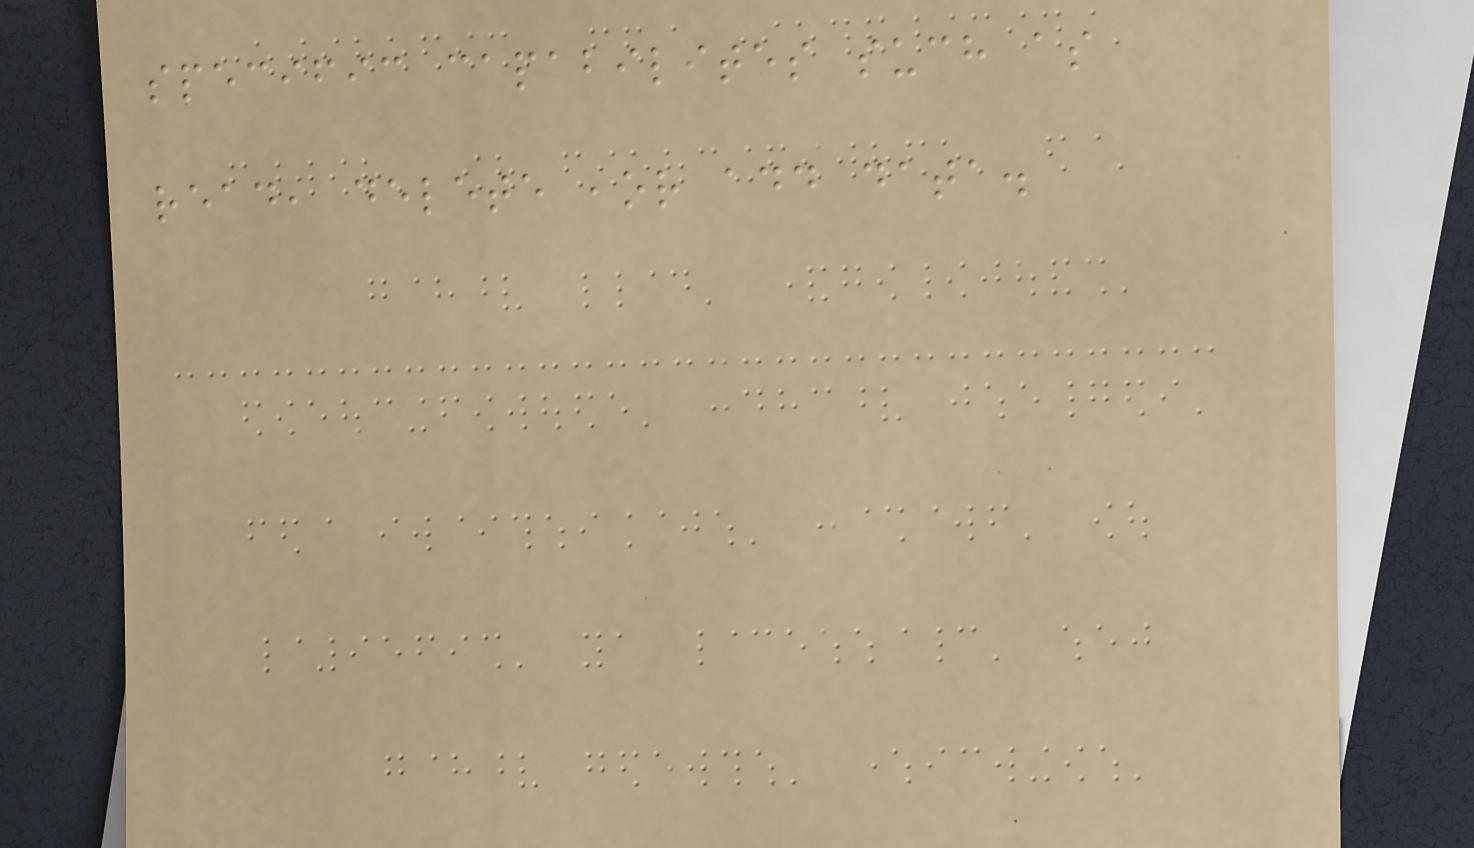specific capabilites such as
read, delete ,or add data.
